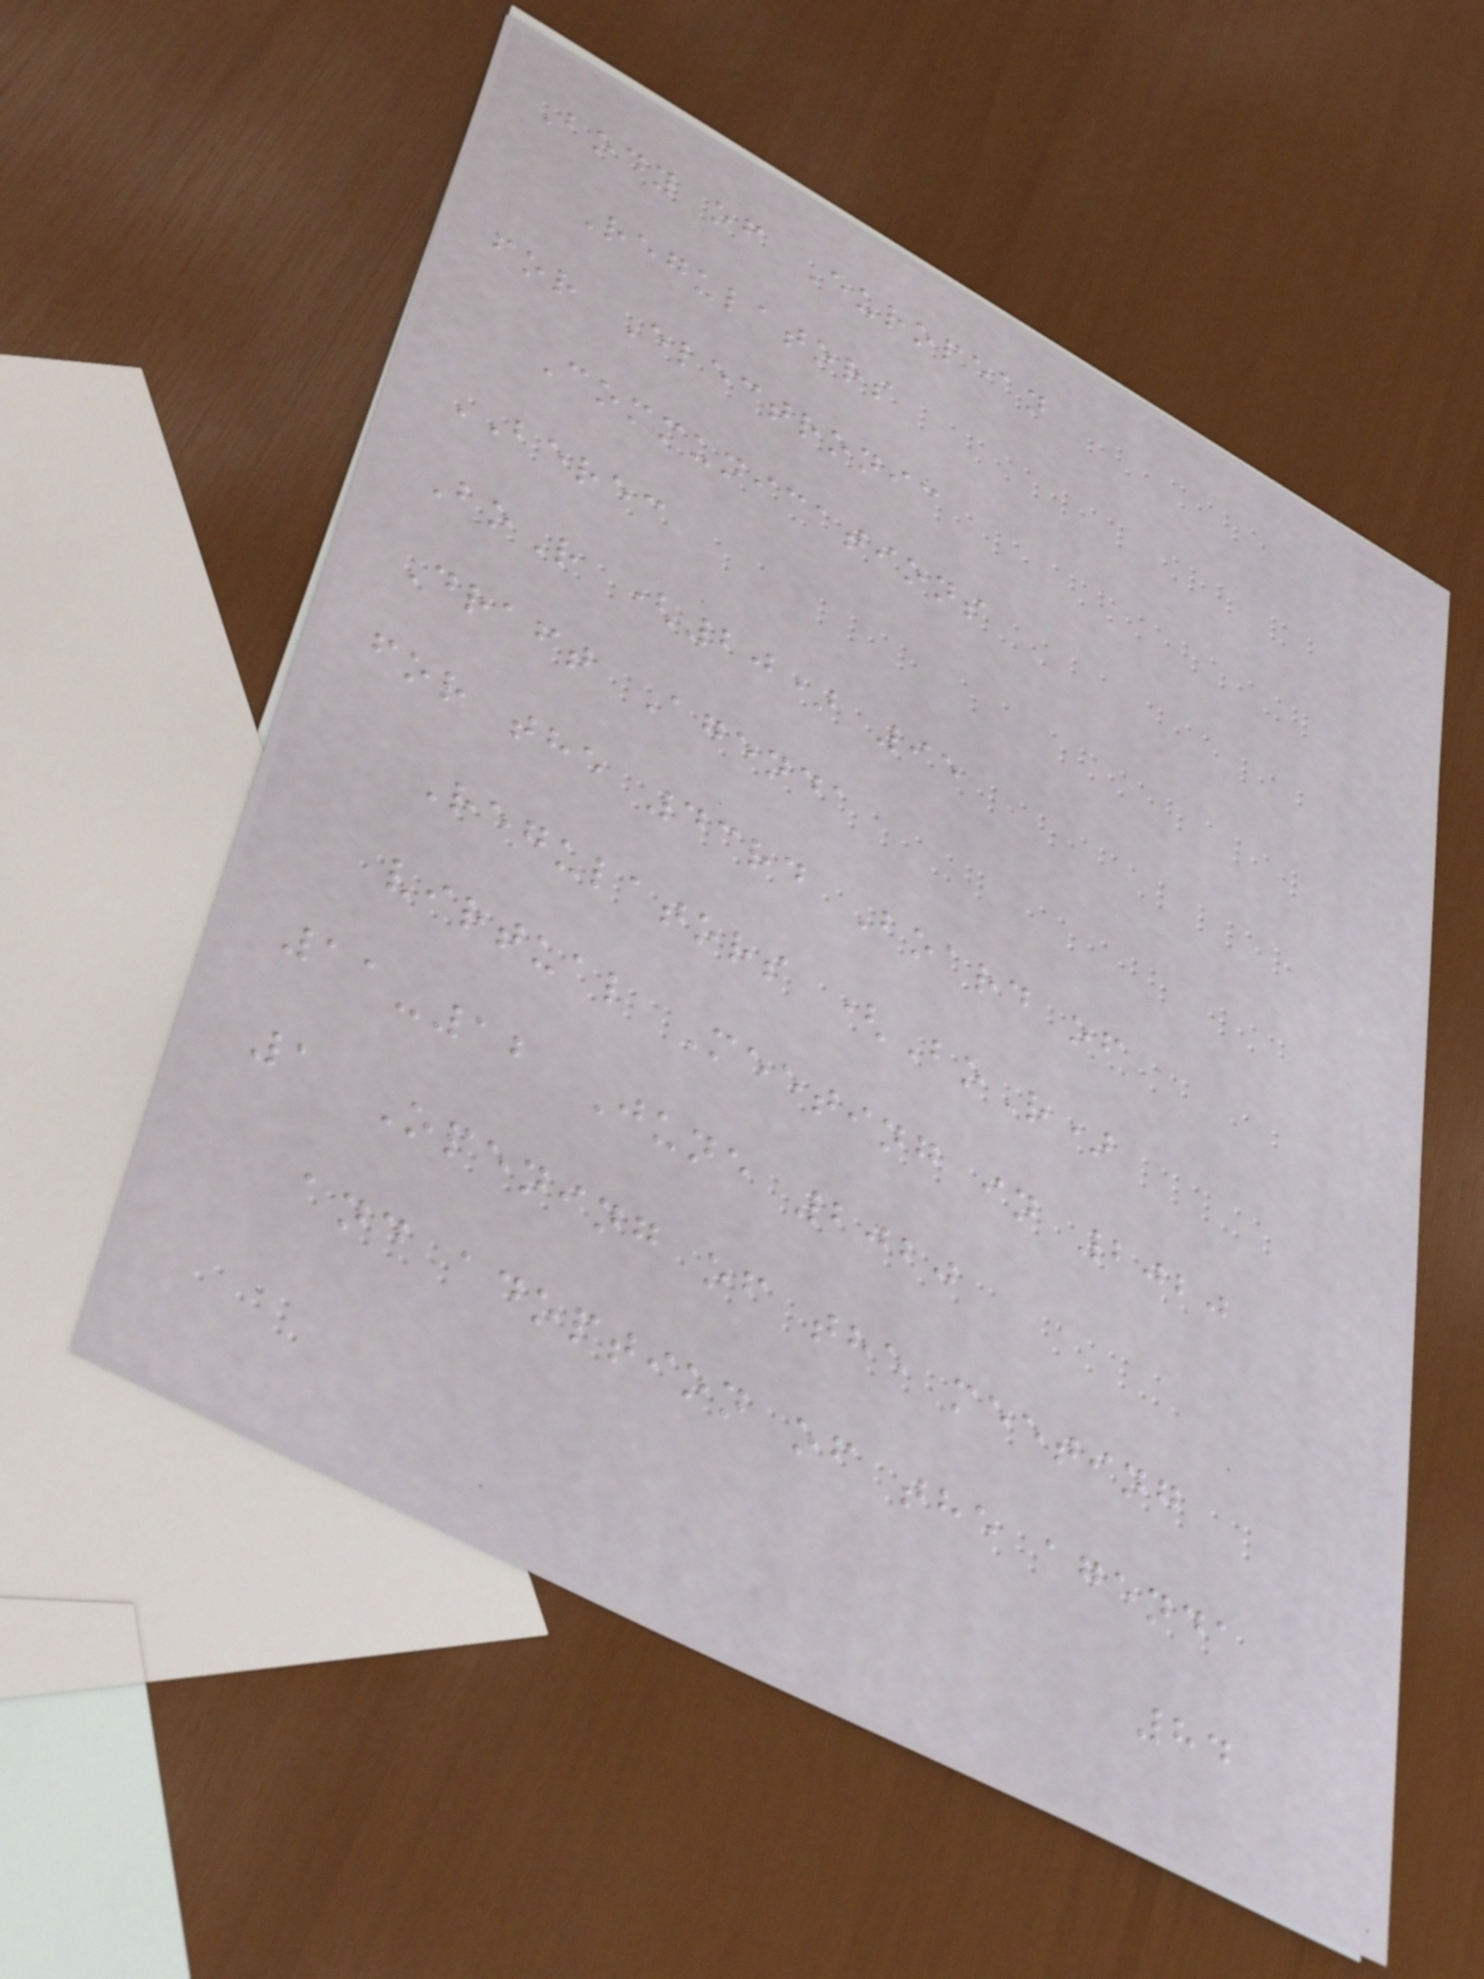Body of European
Regulators
for Electronic
Communications
BEREC
BoR (20) 95
Draft Agenda
for the 43rd Board of
Regulators (BoR)
virtual Meeting in 2020
11-12 June 2020
1 Opening of the meeting
and adoption of the agenda
84
